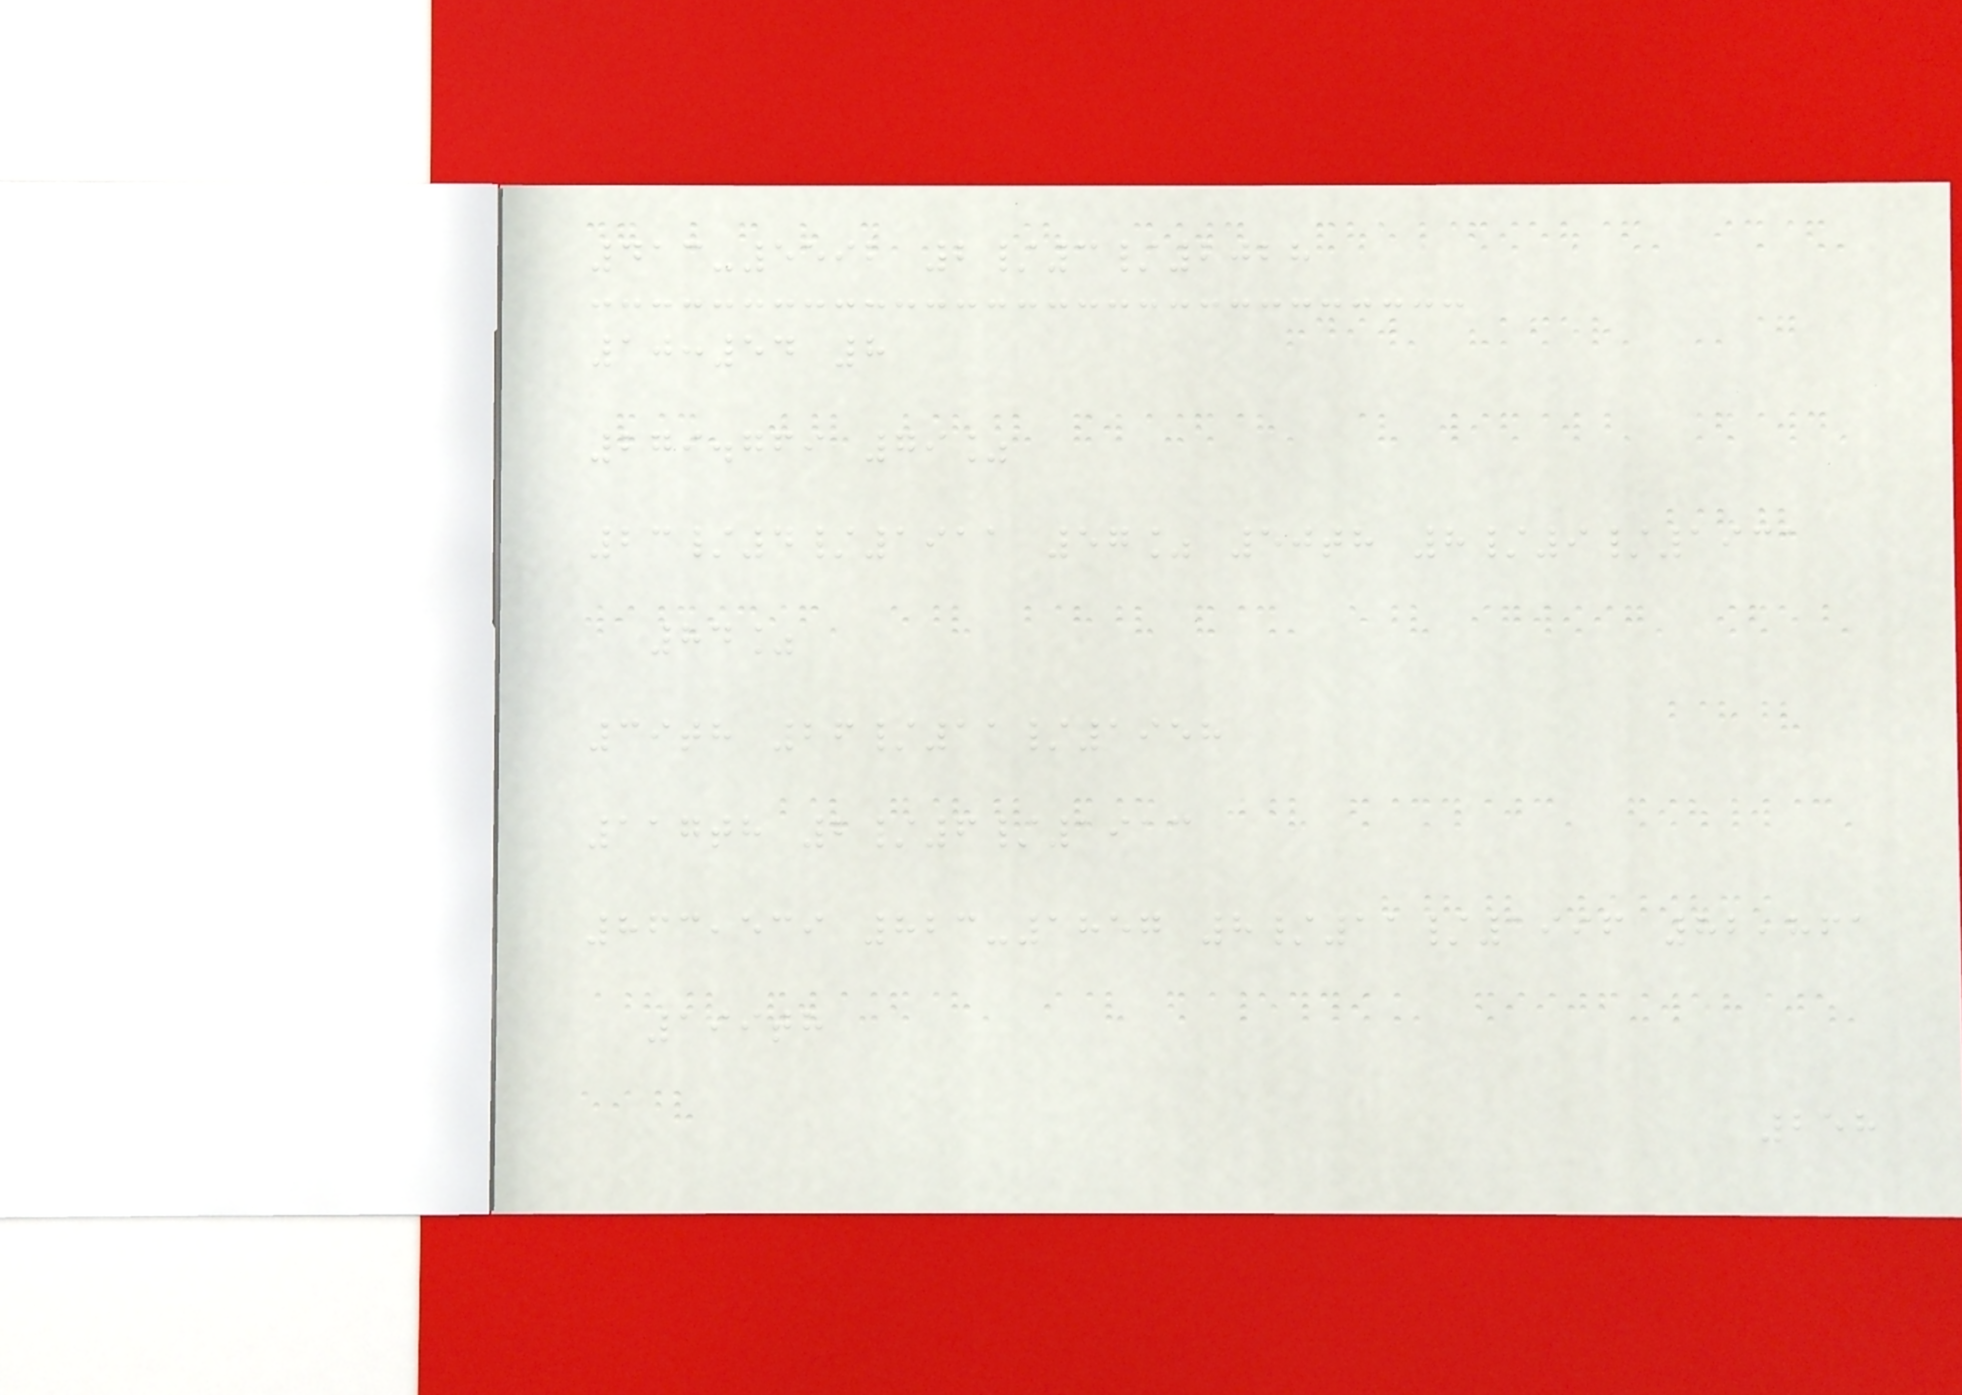413-5592 2/3/2028
10:54 8
279.769 79%
23/4/1911 57% 50th 8/9/1931
84%
39th 26/11/1958
117th 2/6/1913
863,539 823-1857 8/11/1996 82,861
199th
258
